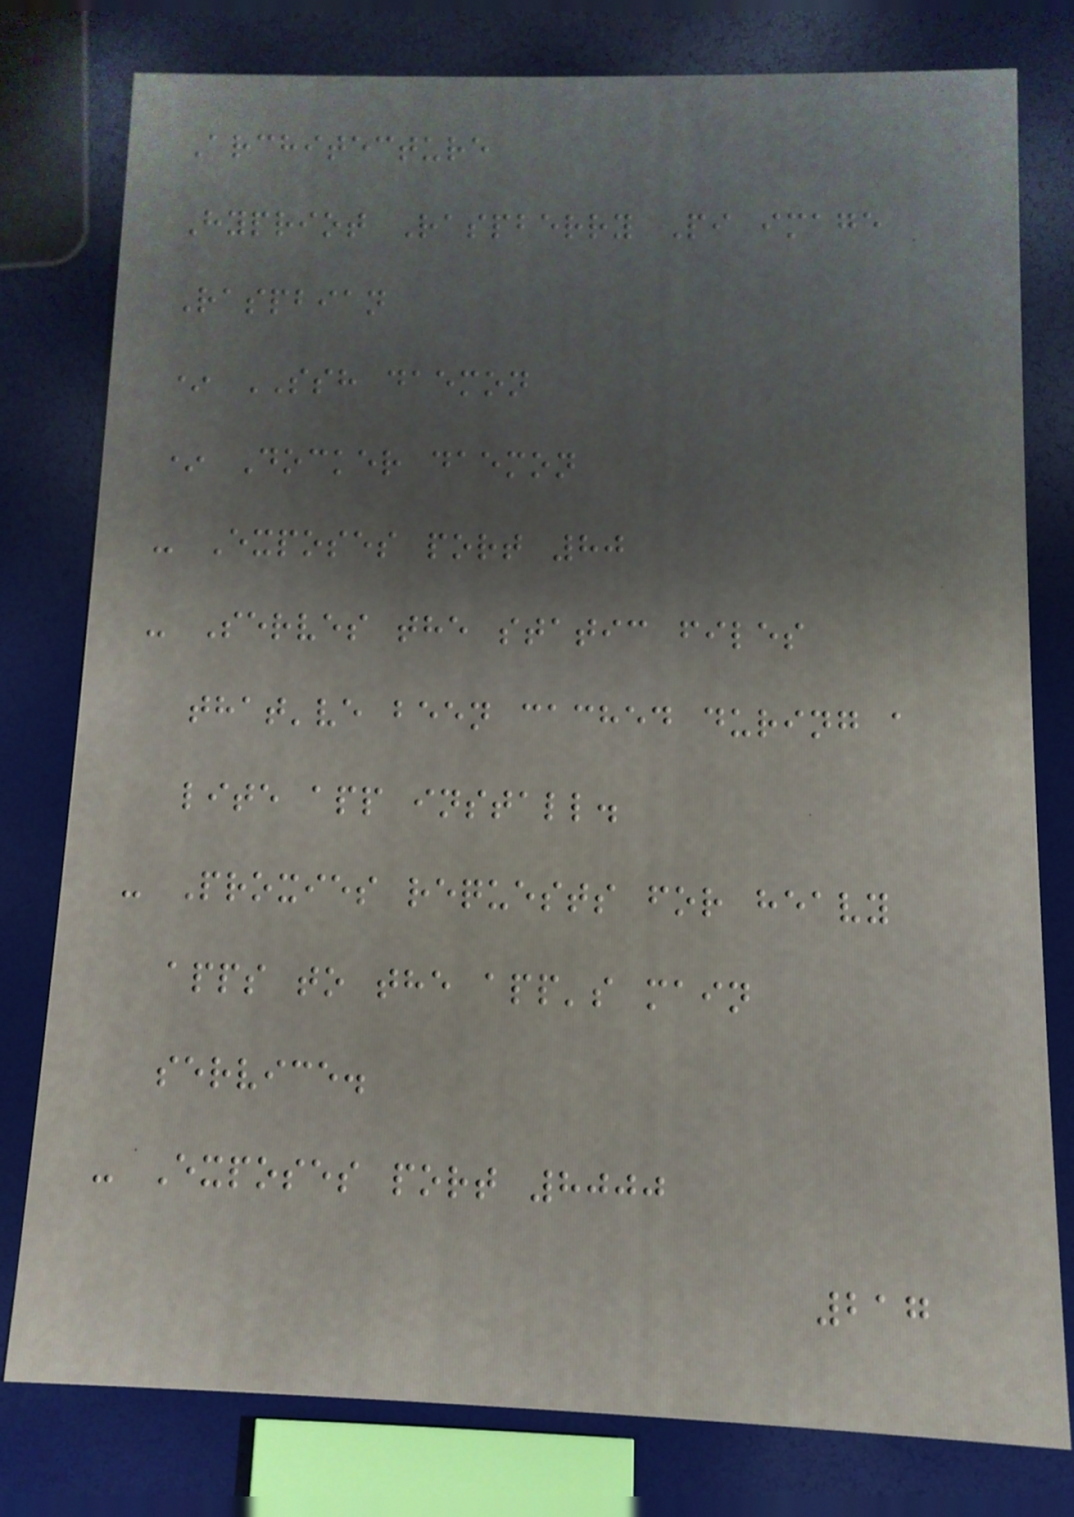Architecture
Hypriot Raspberry Pi image
Raspbian
* SSH daemon
* Docker daemon
- Exposes port 80
- Serves the static files
that've been cached during a
lite app install.
- Proxies requests for heavy
apps to the app's main
service.
- Exposes port 8000
217
